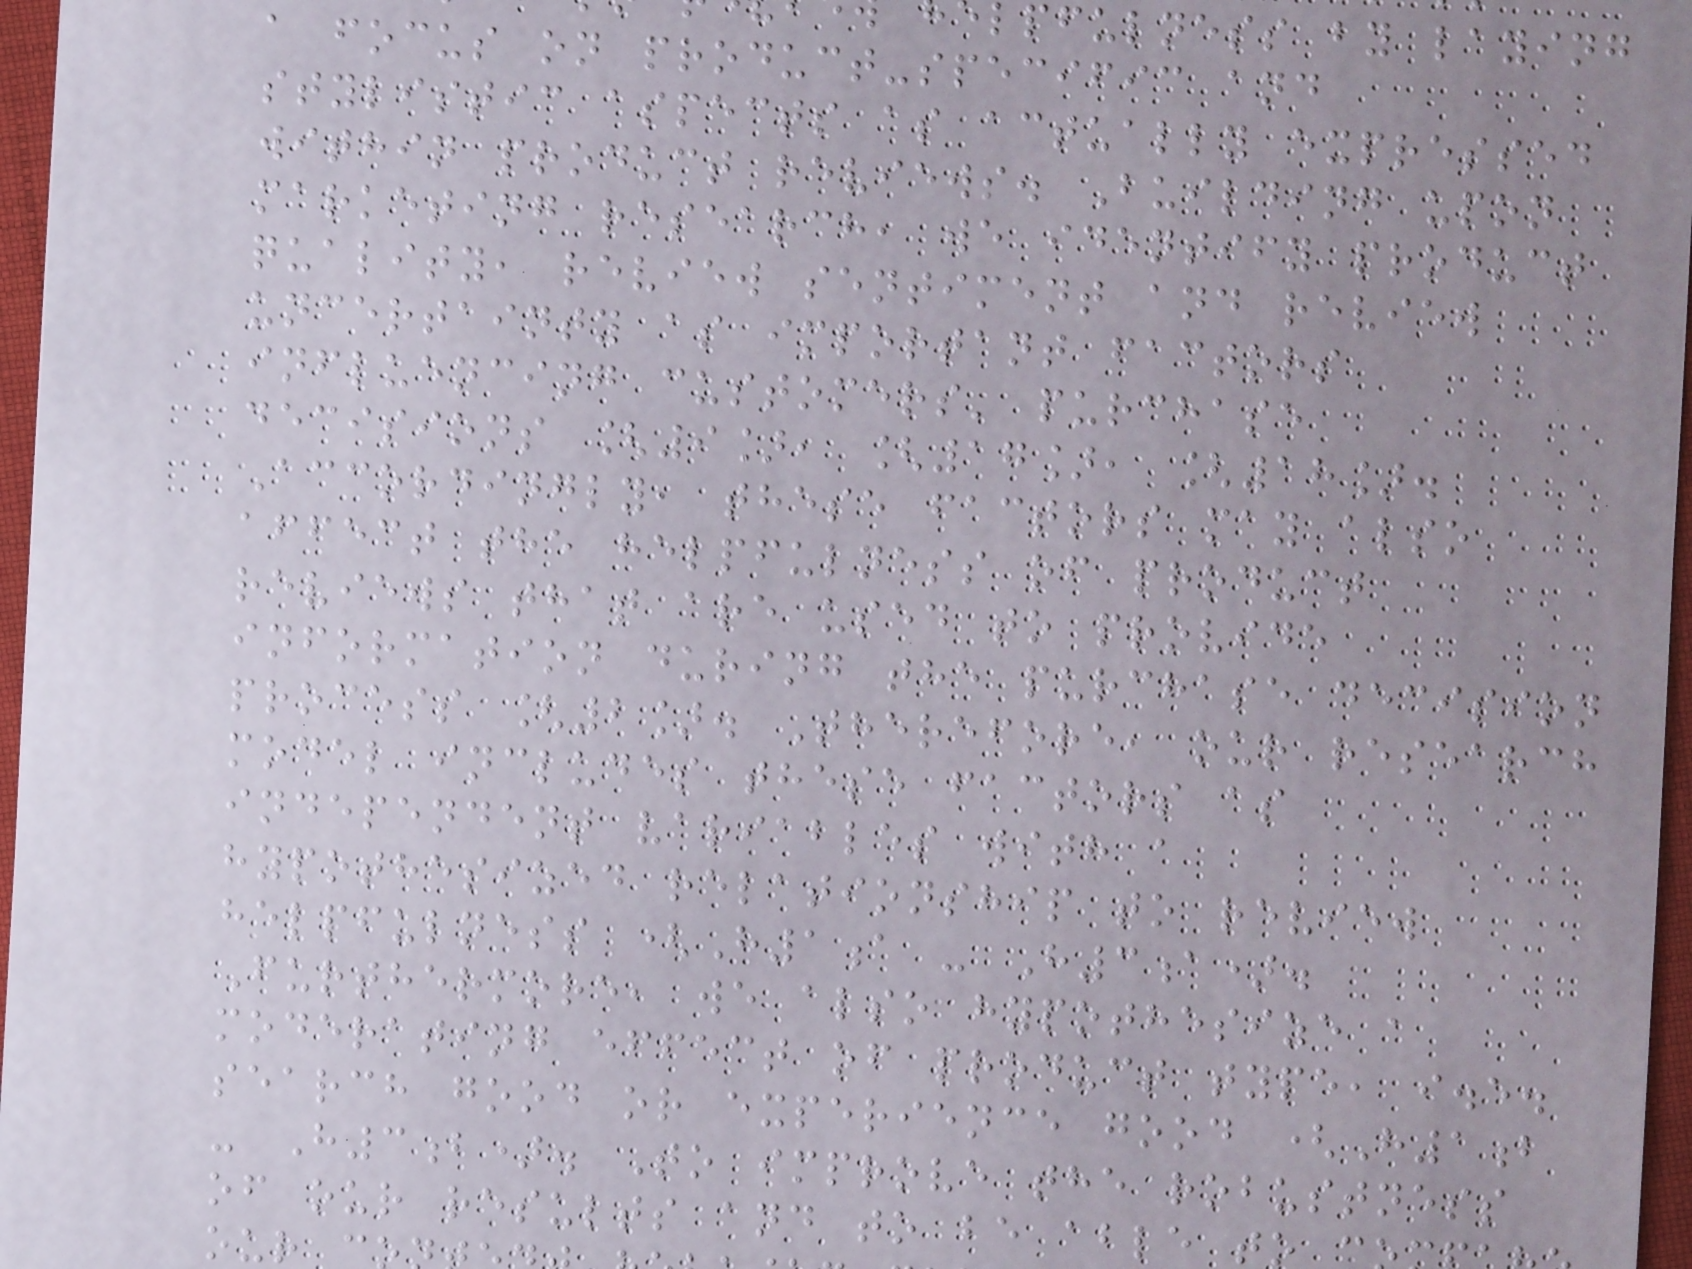lpfulness by laying
a focus on product-specific and
stylistic aspects as actually expressed
within product reviews. Building upon
marketing research, we identify product
quality, review sentiment and review
uncertainty as important factors
influencing customers' purchase
decisions [9], [17], [18].
Accordingly, these factors may also
affect the helpfulness of product
reviews that are used to provide
information during the purchase decision
process [2]. Therefore, our research
model includes these factors as
independent variables with a
hypothesized relationship to review
helpfulness (H1a - H3a).
Furthermore, we also hypothesize a
moderating effect of product type, i.e.
search good or experience good (H1b
- H3b). To improve the robustness
of our results and to be able to
